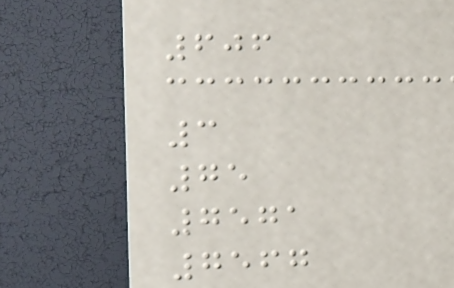606
3
75
7571
7567
